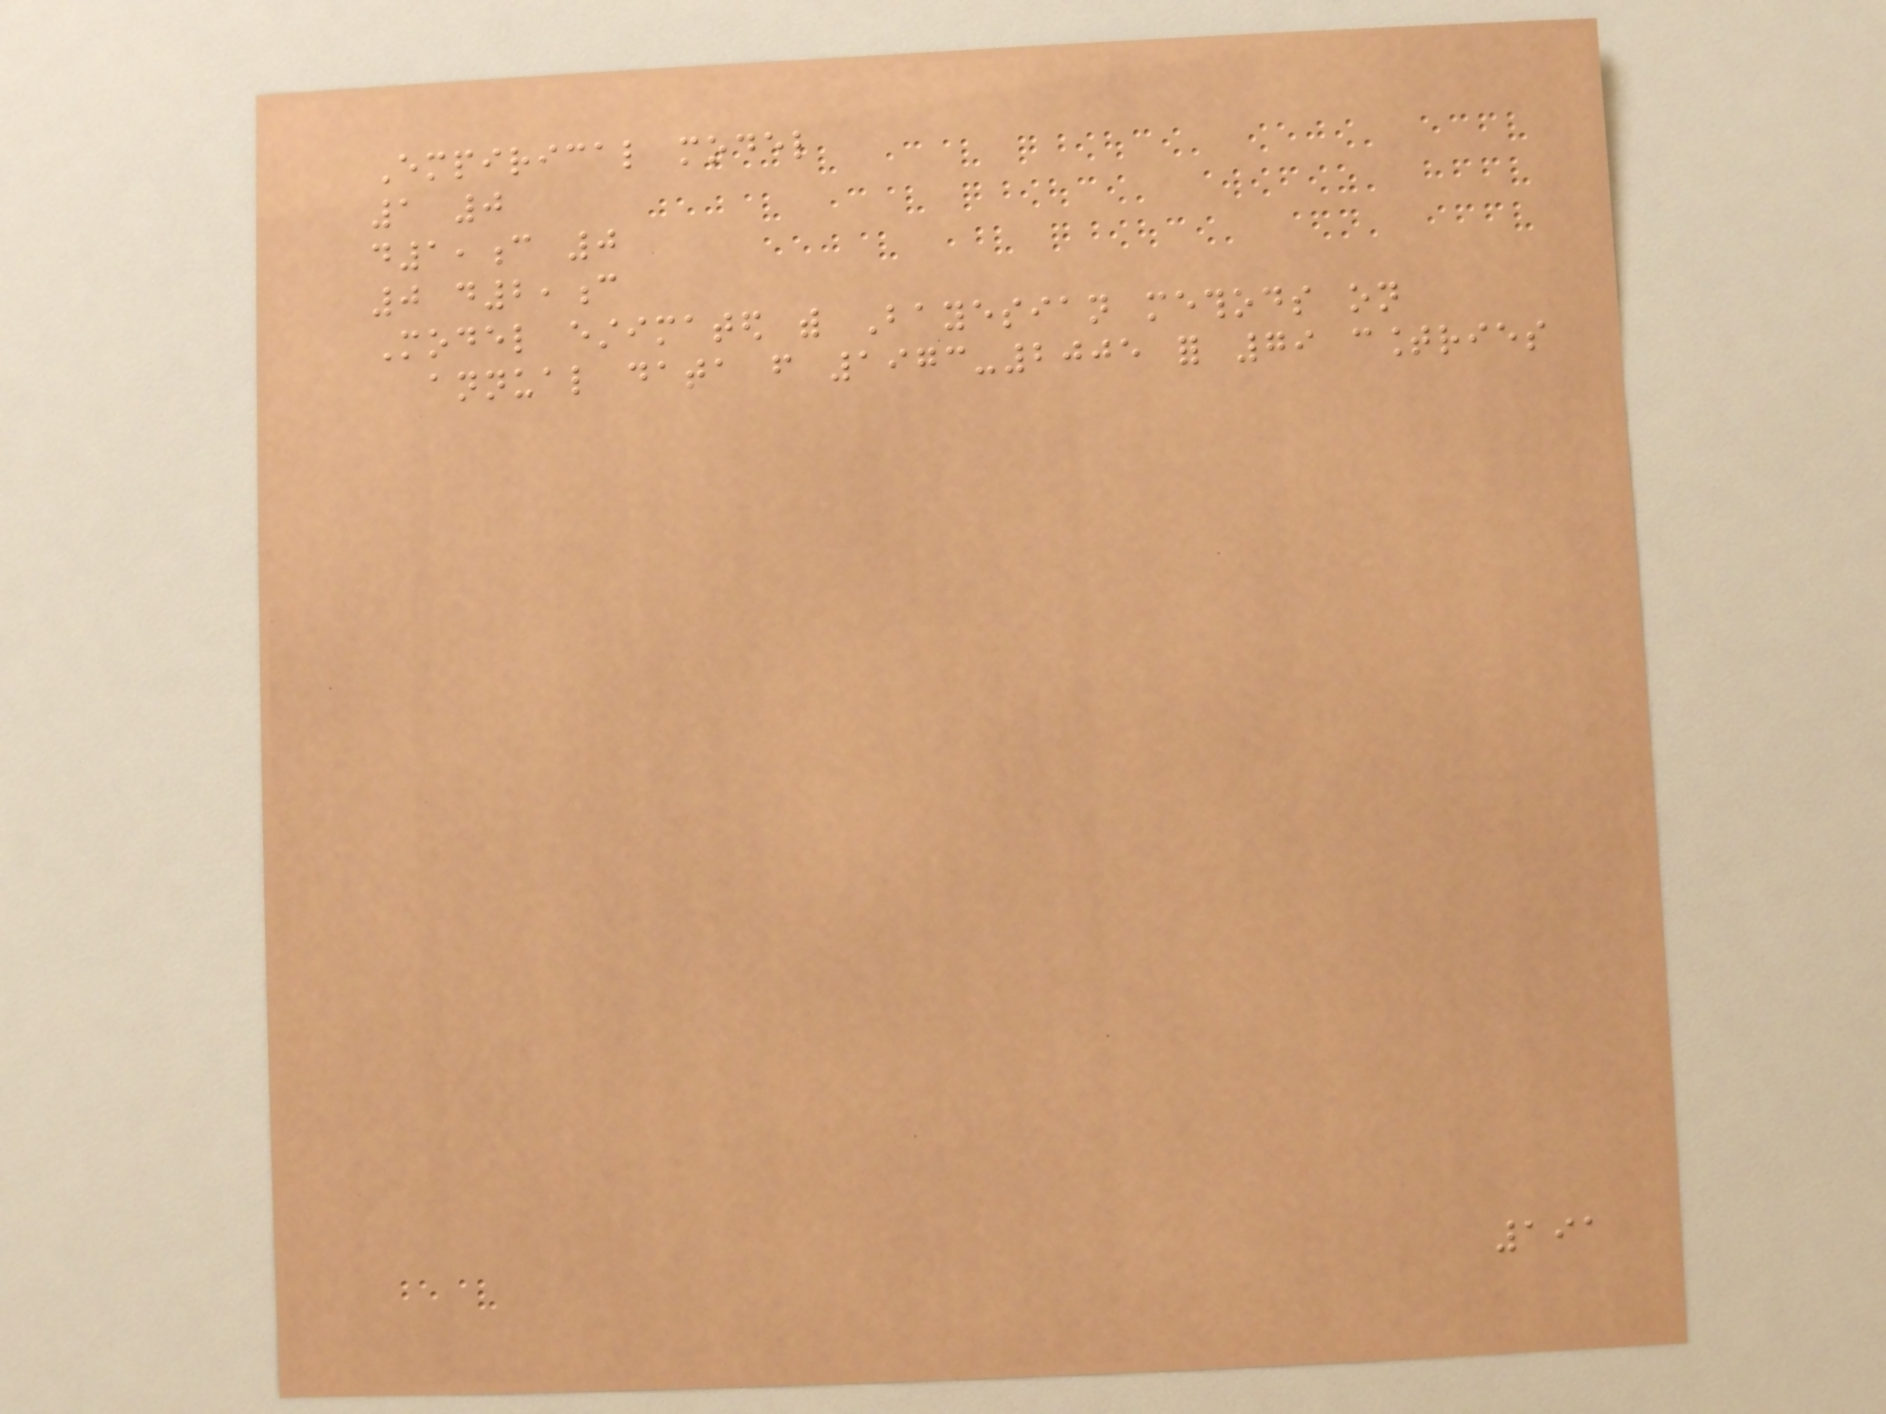Empirical model
1 0
d1,c 0
0 d2,c
Model estimated with Bayesian methods on
annual data from 1973-2005 for 79 countries
191
